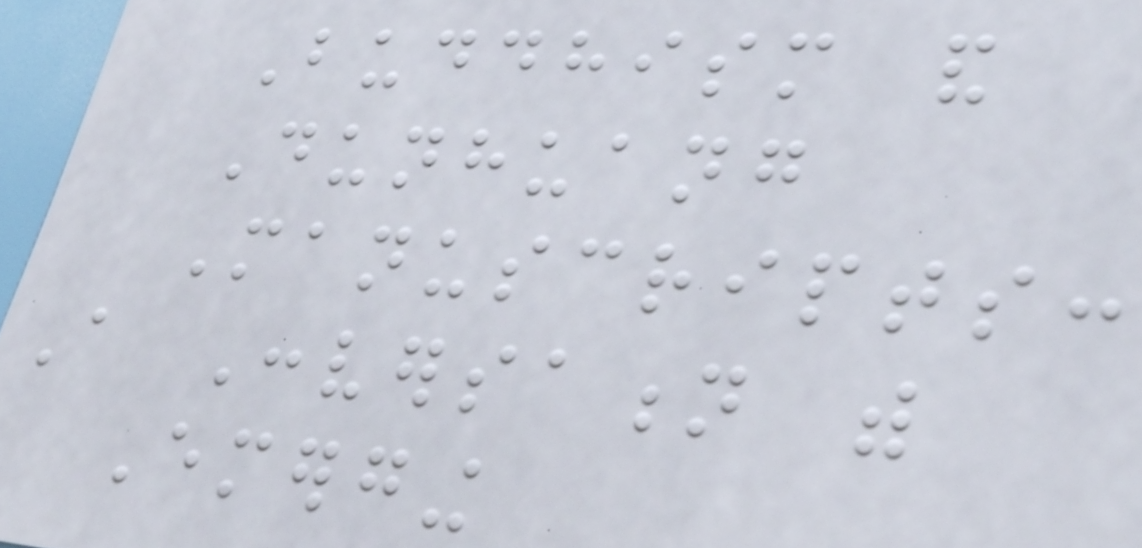Buddhism and
Dunhuang
Manuscripts:
A Conversation with
Emerging
